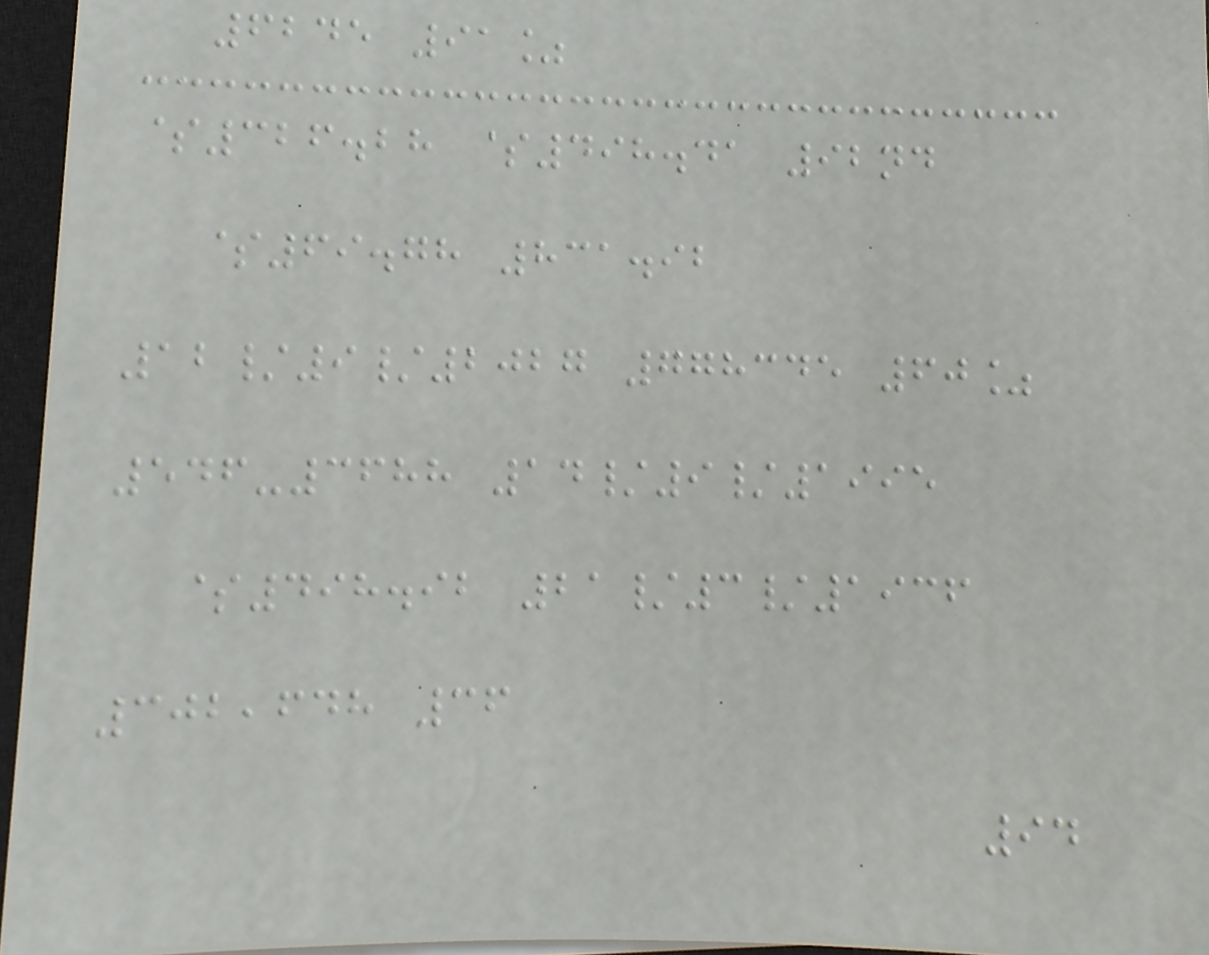6245 91%
$326.28 $498.41 92nd
$69.78 831.92
12/9/2027 778345 60%
546-3688 14/9/1995
$498.92 21/3/1936
302,648 36
94
